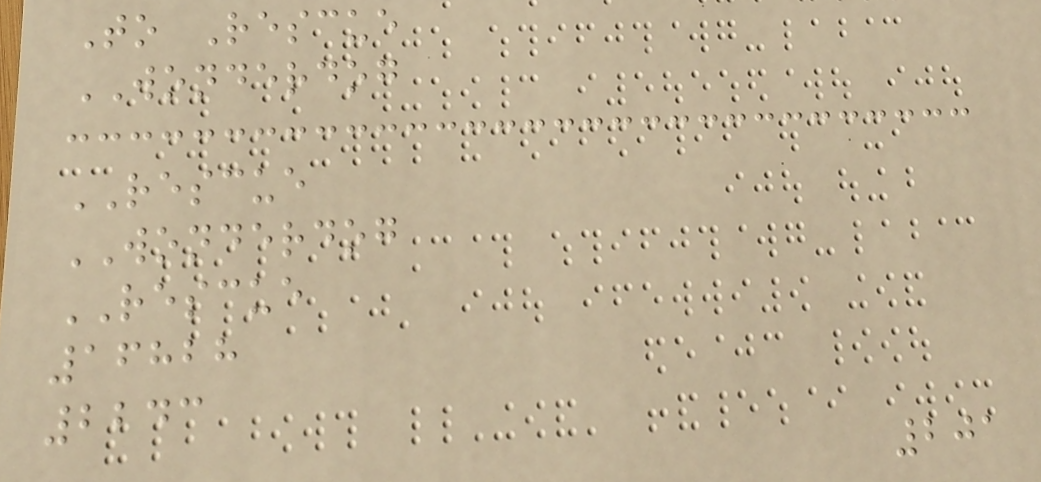To Rescue
WONDERDOG
RESCUE
WONDERDOG
RESCUE
16828
2243
201
